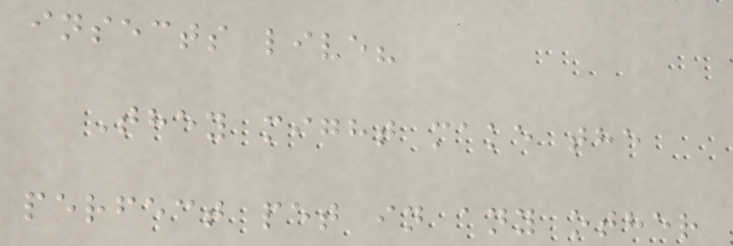insects live?
They might make the
perfect pet in any other
